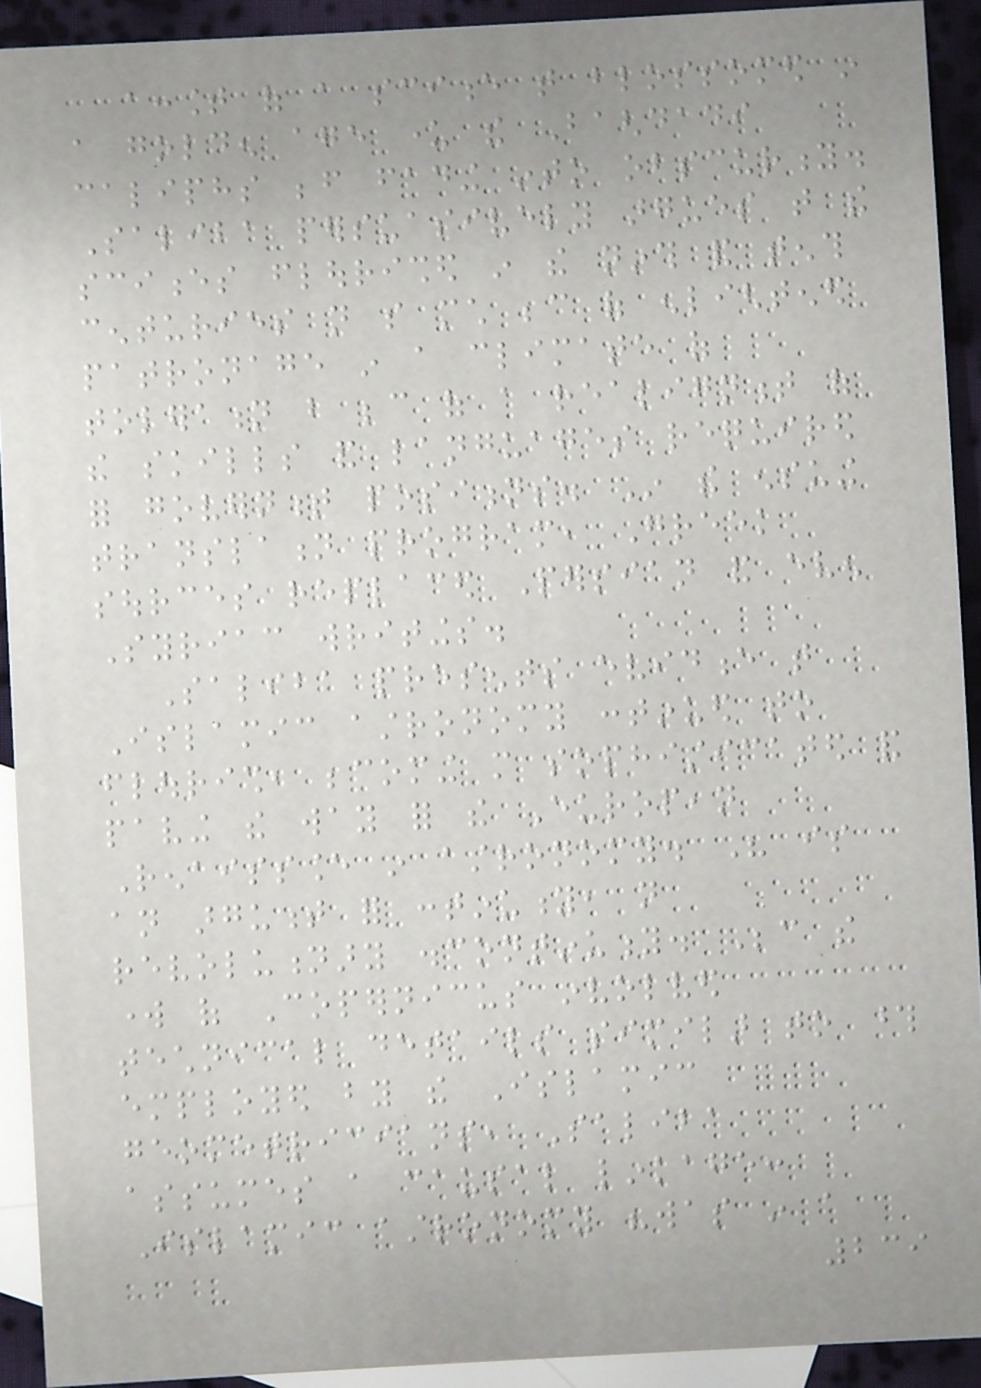account of a science that blossomed in
a golden age under the Baghdadi
caliphs before fading into obscurity.
Saliba persuasively argues that the
sciences flourished in the ninth and tenth
centuries not so much because of enlightened
patronage in a climate of
toleration but because of a realignment of
the skills and languages required
for government positions. In the ensuing
translation program, Greek
sources replaced Persian and even
Syriac writings.
Saliba presents evidence that
Islamic astronomy continued to
flourish, becoming more sophisticated and
paving the way for the European
Renaissance in astronomy. His is
an argument for continuity, not
revolutionary discontinuity. Because the
work of Copernicus involved
technical details similar to those
employed by the Islamic
geometricians, Saliba
assumes a causal linkage:
Islamic astronomy "was in a
239
